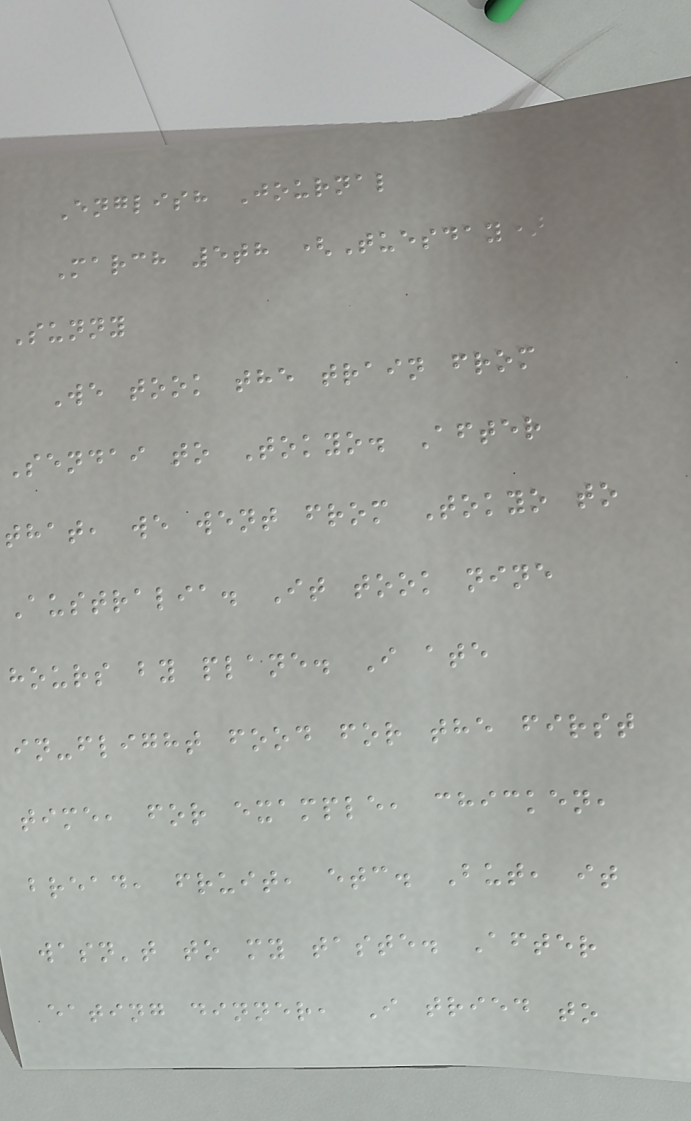English Journal
March 5th (Tuesday)
Sunny
We took the train from
Sendai to Tokyo. After
that, we went from Tokyo to
Australia. It took nine
hours by plane. I ate
in-flight food for the first
time, for example, chicken,
bread, fruit, etc. But, it
wasn't to my taste. After
eating dinner, I tried to
